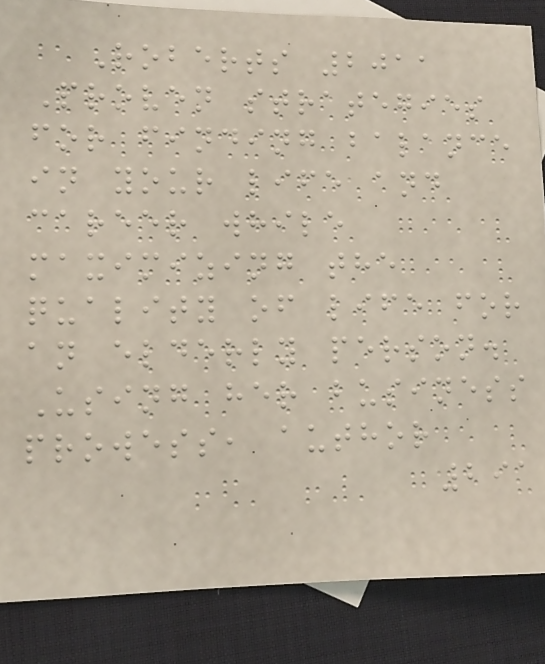Roberts 2011
Proven strategies
for finding balance
in your life and
career while
maximizing the
quality of life for
an elderly person.
Using her business
prowess, author
291
